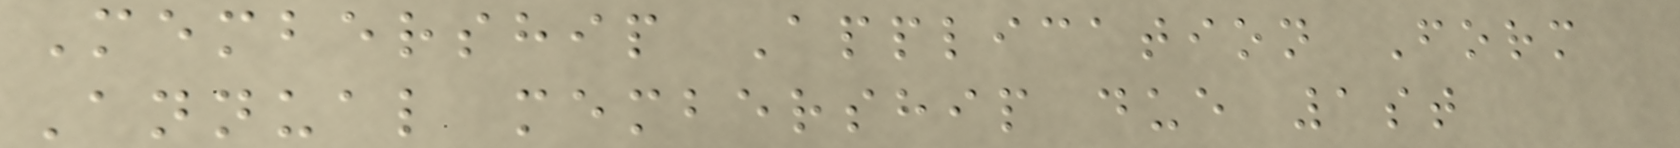Membership Application Form
Annual membership due 1st
